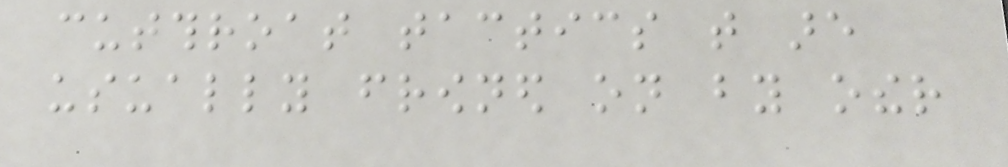cutthroat tactics that are
usually frowned on by other
